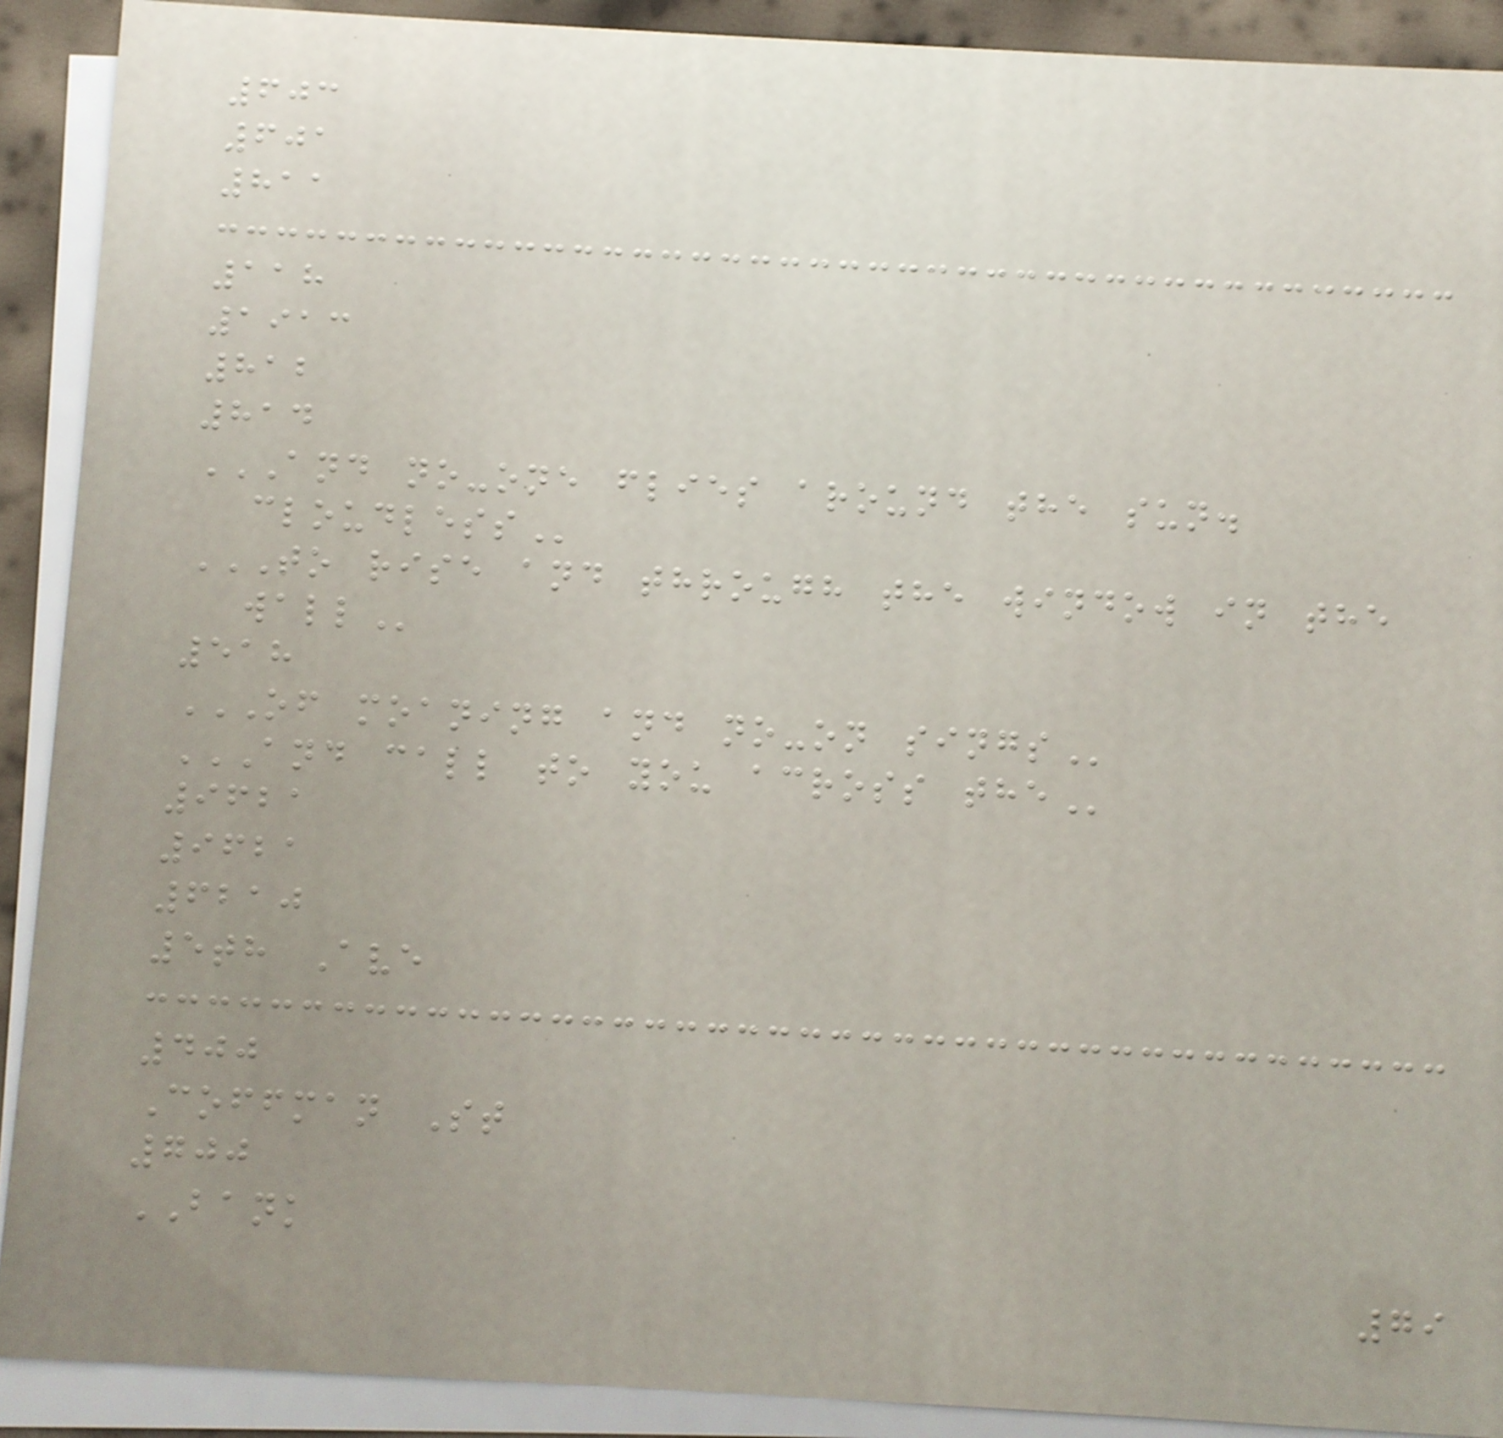603
601
811
118
1913
812
814
AND NO-ONE FLIES AROUND THE SUN.
CLOUDLESS
TO RISE AND THROUGH THE WINDOW IN THE
WALL
518
OF MOANING AND NO-ON SINGS
AND CALL TO YOU ACROSS THE
9621
9621
6210
5th Ave
400
Coffman St
700
BANK
79
